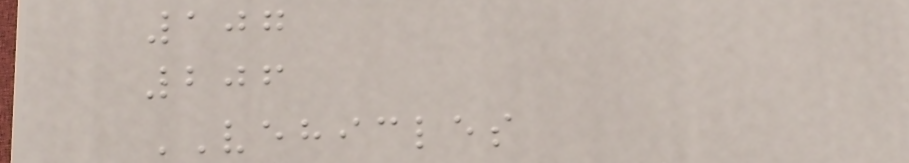107
206
VEHICLES
